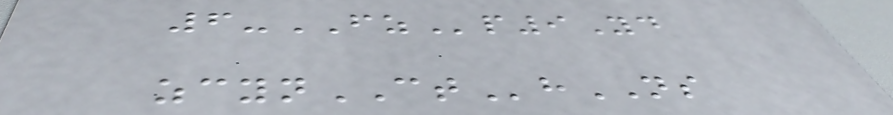6-FZp9Yd
zcynCThNS
